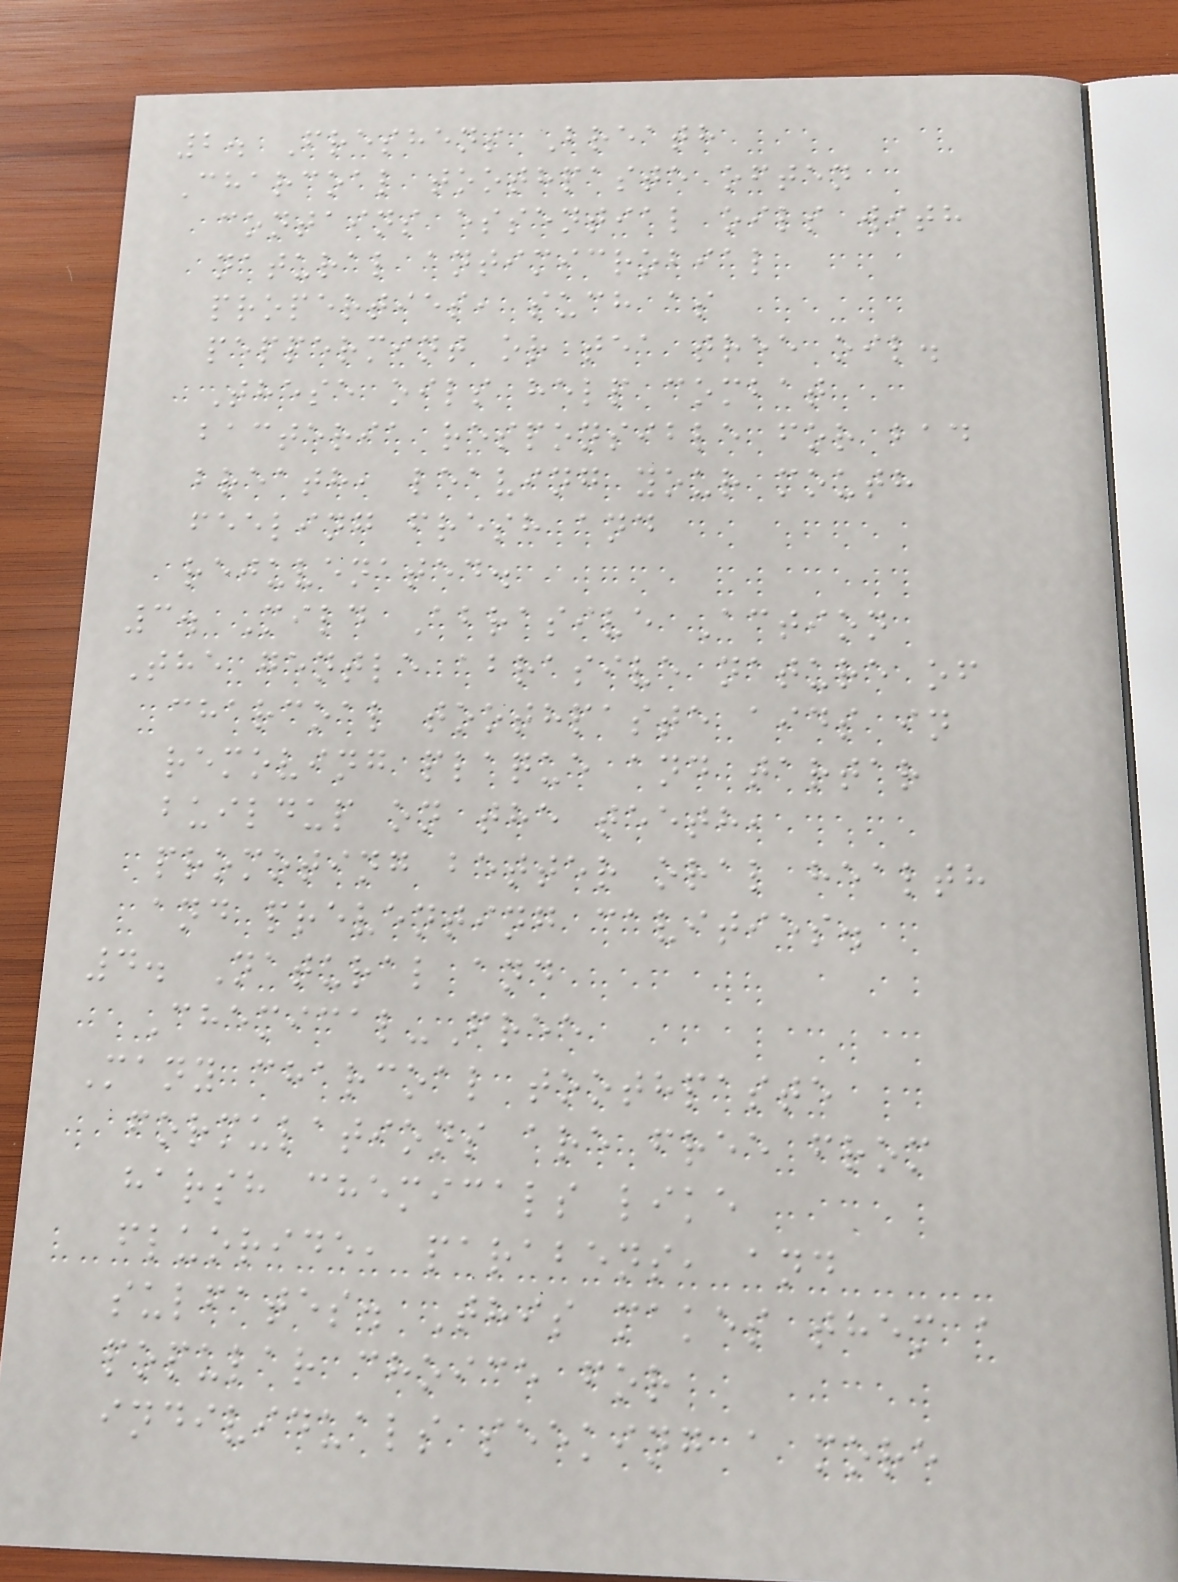2. Freshens Breath
Charcoal toothpaste often
contains essential oils with
natural antimicrobial
properties, such as
peppermint or tea tree oil.
These oils help combat
bacteria responsible for bad
breath, leaving your mouth
feeling fresh and
rejuvenated.
3. Mild Abrasive Action
The gentle abrasive nature of
charcoal toothpaste aids in
removing plaque and tartar
buildup on the teeth,
promoting better oral health
and preventing cavities.
4. Natural and
Chemical-Free
Many charcoal toothpaste
formulations are free from
harsh chemicals like
fluoride, parabens, and
sulfates. This makes them a
popular choice for
individuals seeking a more
